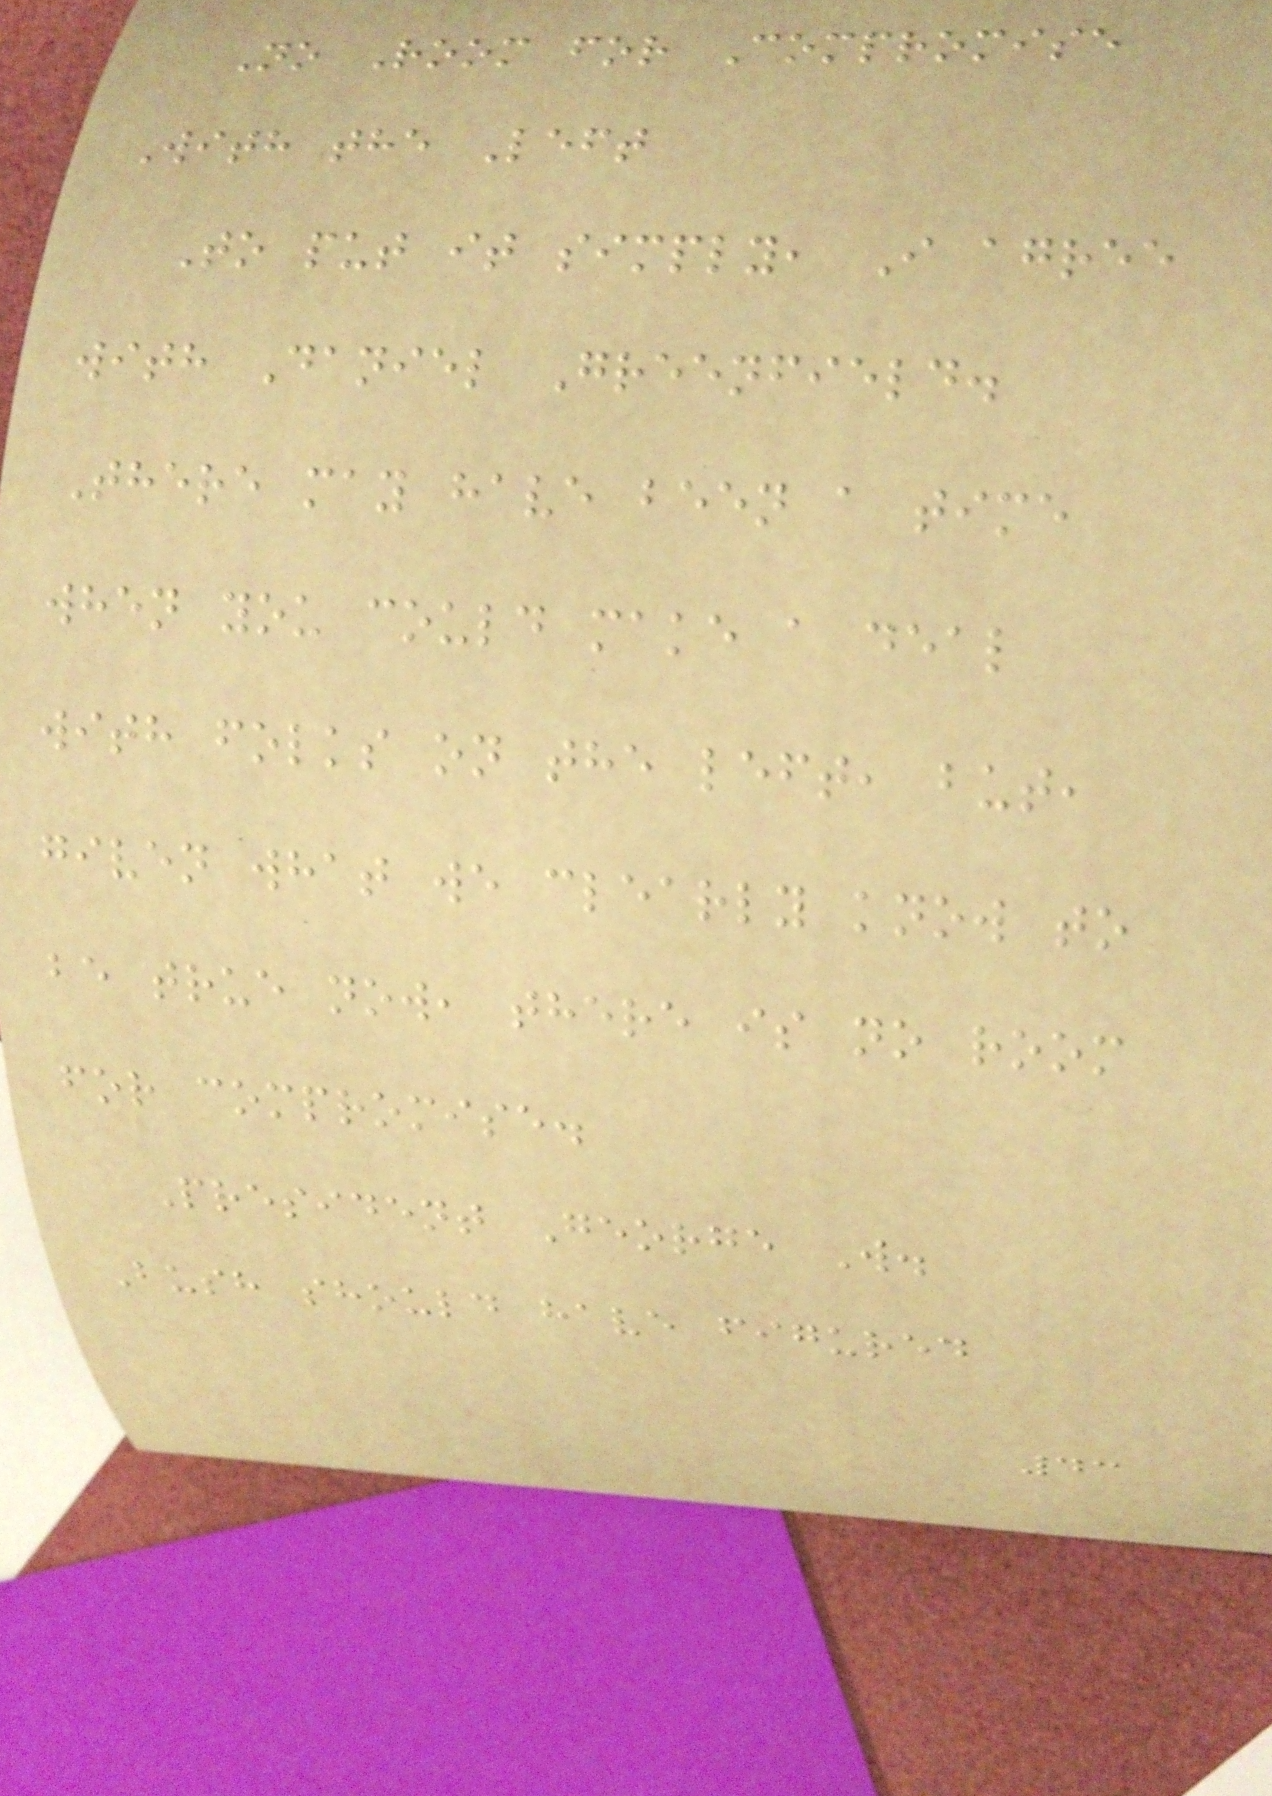No Room for Compromise
With the Left
To put it simply, I agree
with Daniel Greenfield.
There may have been a time
when you could make a deal
with folks on the left, but,
given what we clearly know to
be true now, there is no room
for compromise.
President George W.
Bush should have figured
43
